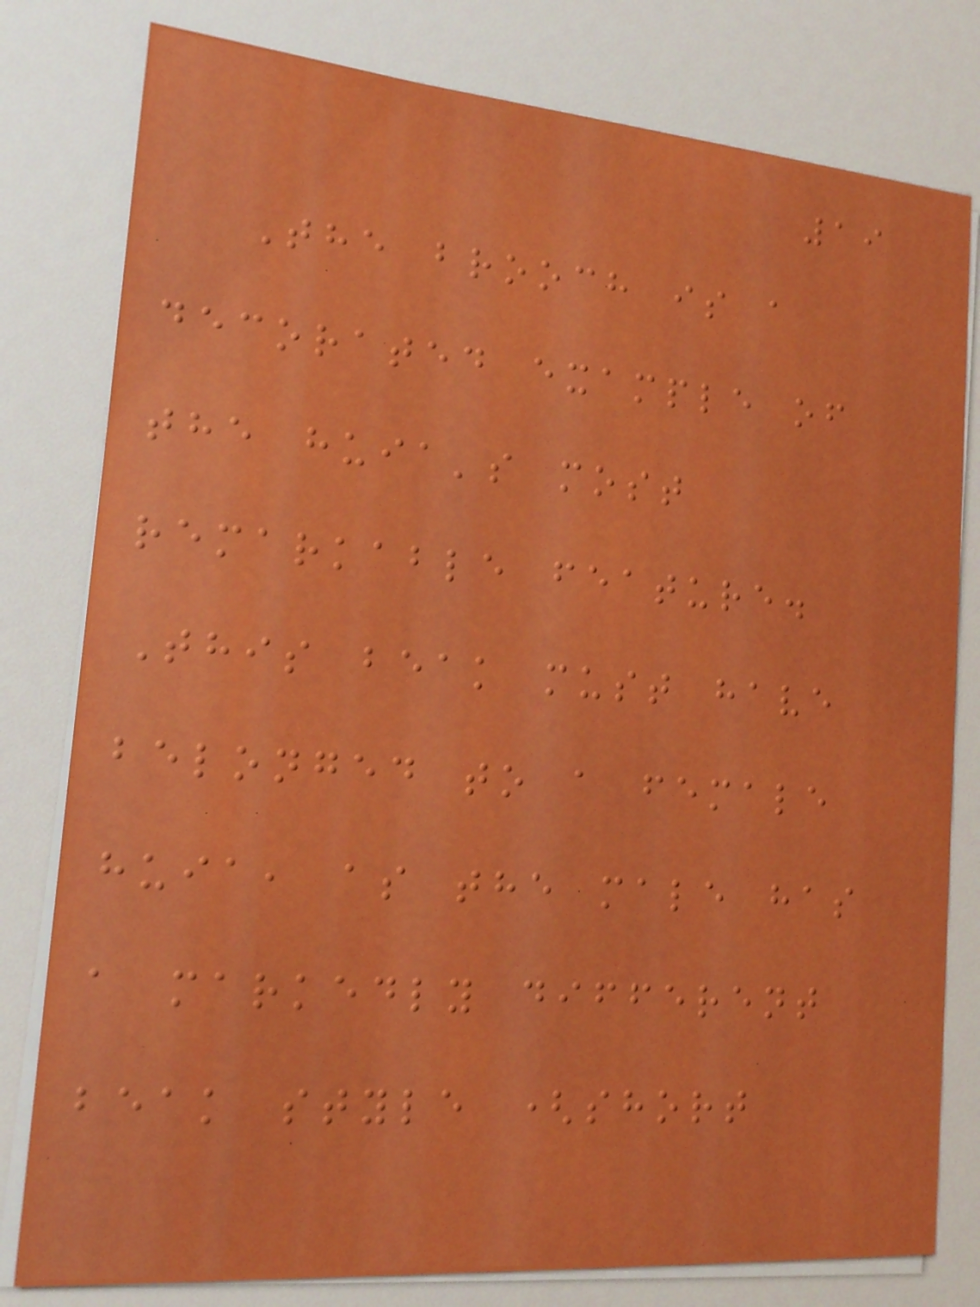19
The brooch is a
decorated example of
the huia's most
remarkable feature.
This beak must have
belonged to a female
huia, as the male has
a markedly different
beak style (short
